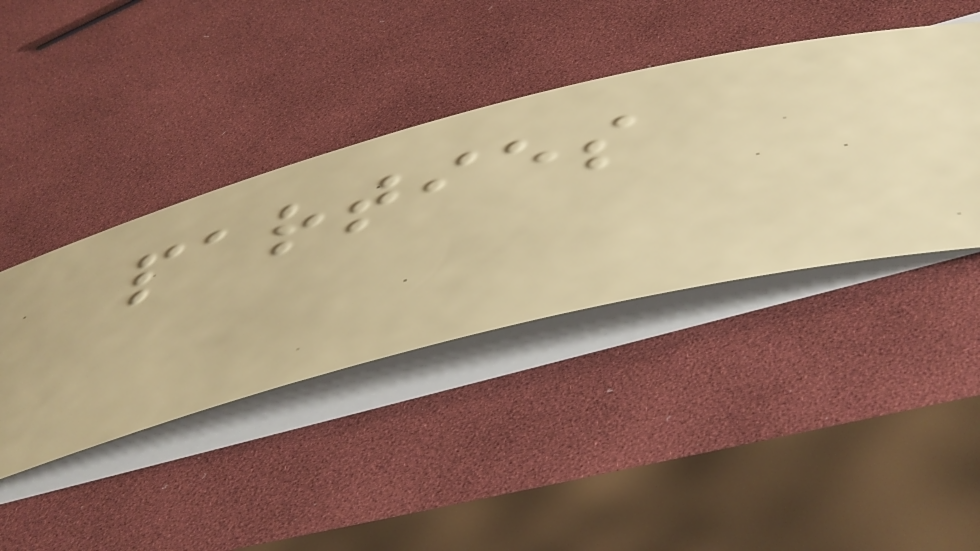parties
